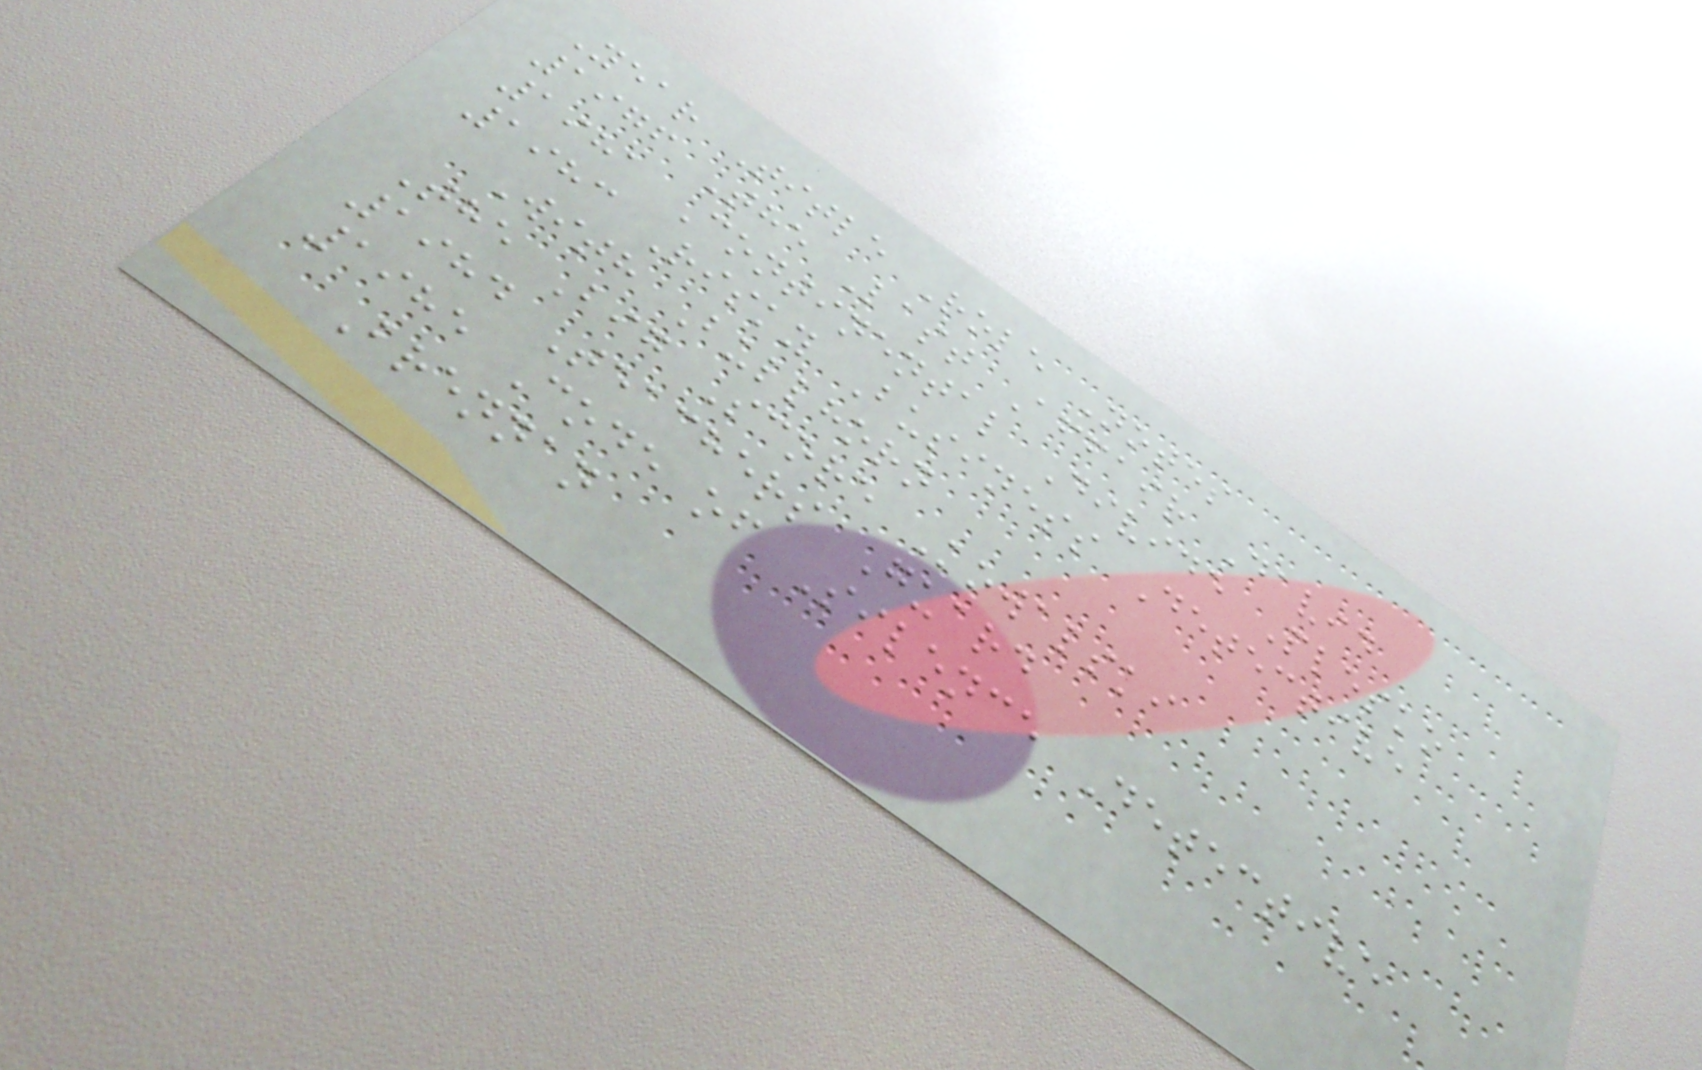Year Title Role Notes
1976 The Last Affair David
1981 Continental Divide Plesko
1983 Risky Business Detective
With Bullhorn
The Big Score Kowalski
1984 Teachers Guard
1985 Code of Silence Detective
Brennan
